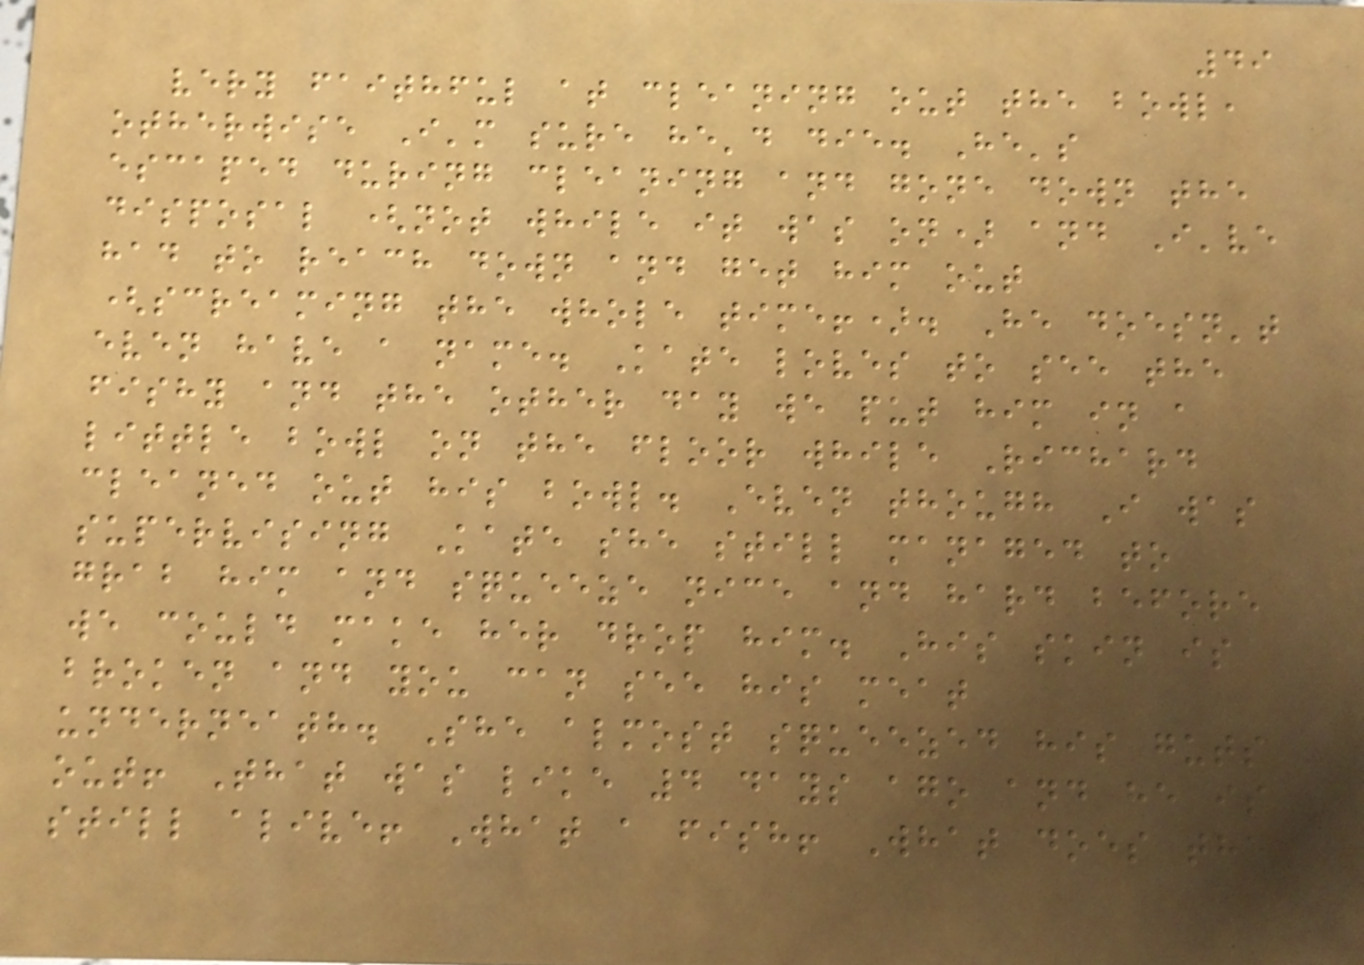49
very faithful at cleaning out the bowl,
otherwise I'm sure he'd die. He's
escaped during cleaning and gone down the
disposal (not while it was on) and I've
had to reach down and get him out
(screaming the whole time!). He doesn't
even have a name. Kate loves to see the
fishy and the other day we put him in a
little bowl on the floor while Richard
cleaned out his bowl. Even though I was
supervising Kate she still managed to
grab him and squeeze nice and hard before
we could make her drop him. His skin is
broken and you can see his meat
underneath. She almost squeezed his guts
out! That was like 4 days ago and he is
still alive! What a fish! What does the
